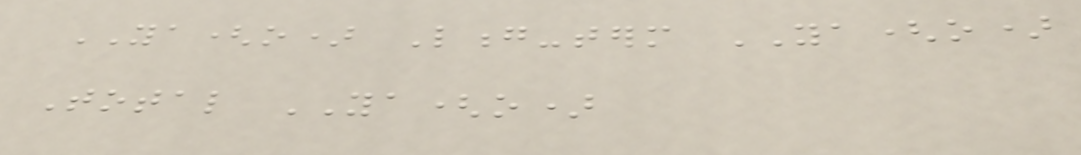YA(o) Long-term YA(o)
Total YA(o)
